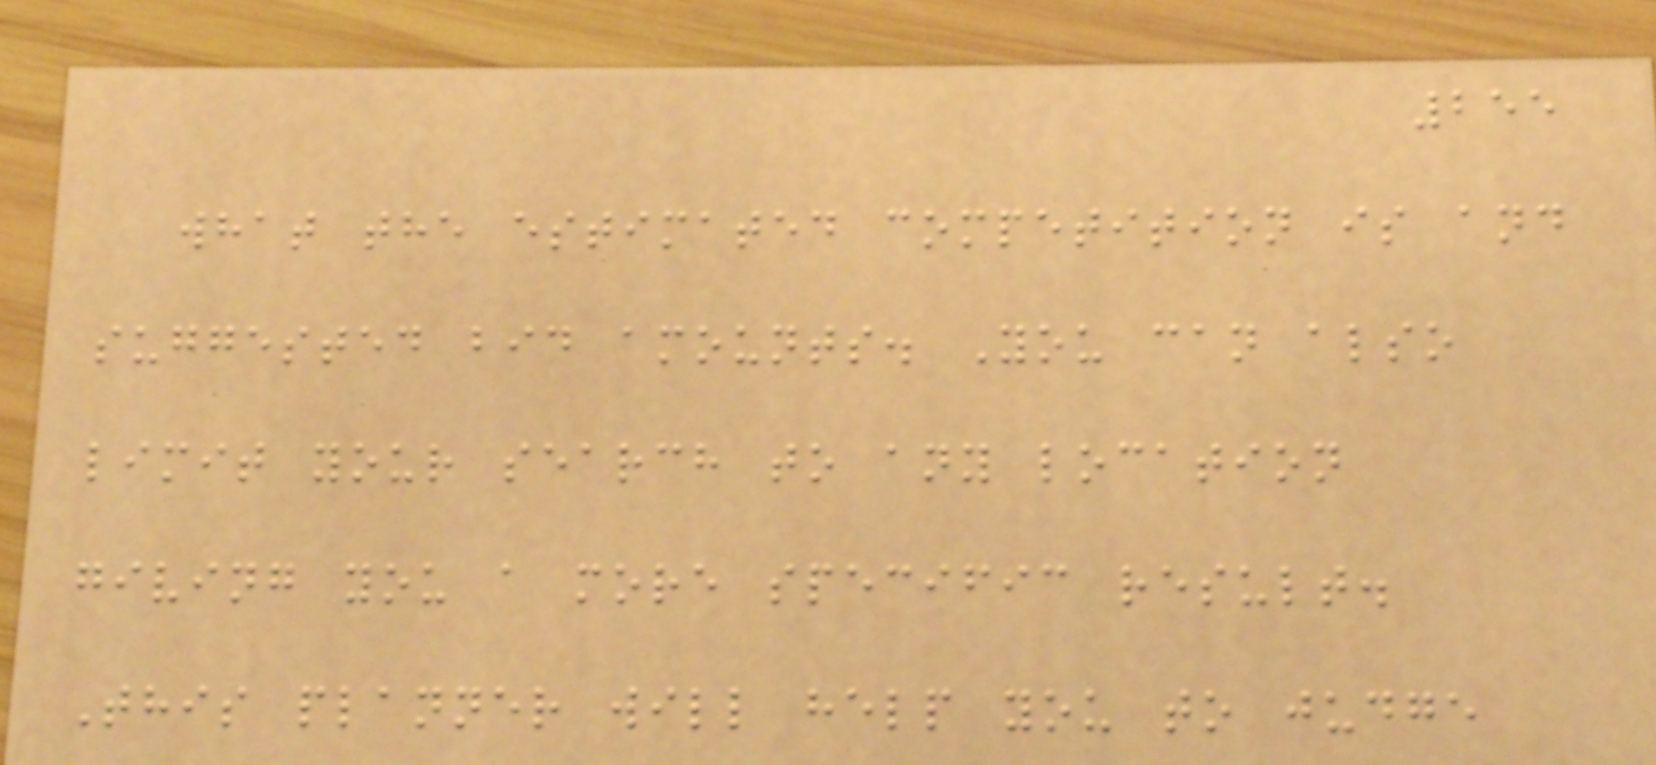255
what the estimated competition is and
suggested bid amounts. You can also
limit your search to any location
giving you a more specific result.
This planner will help you to judge
